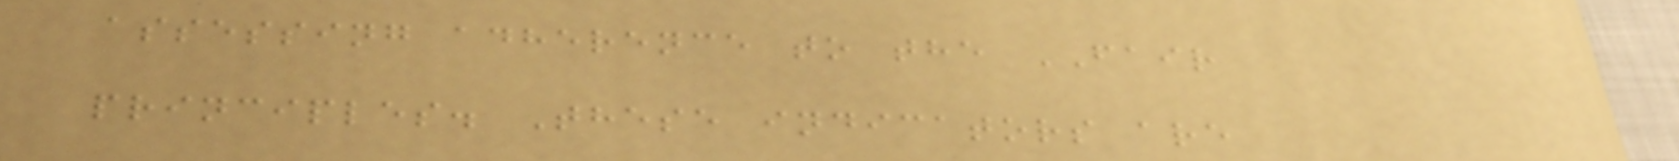assessing adherence to the FAIR
principles. These indicators are
